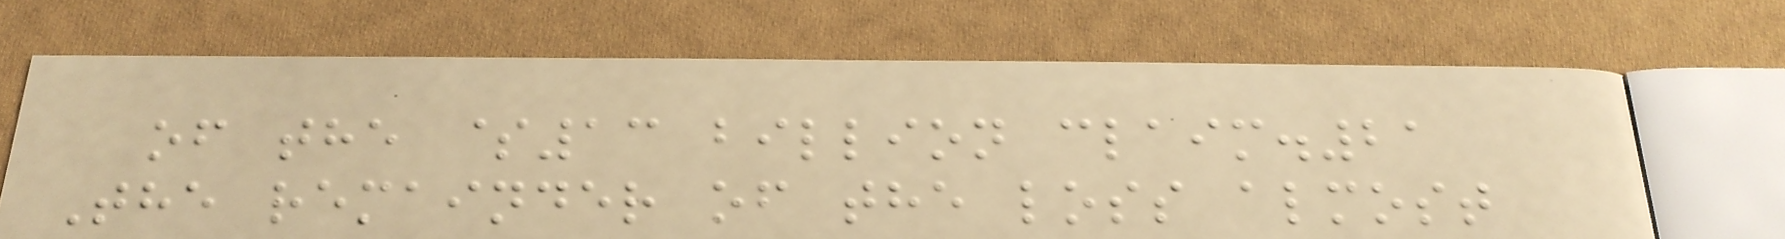of the $13 billion claim.21
The remainder of the loss almost
